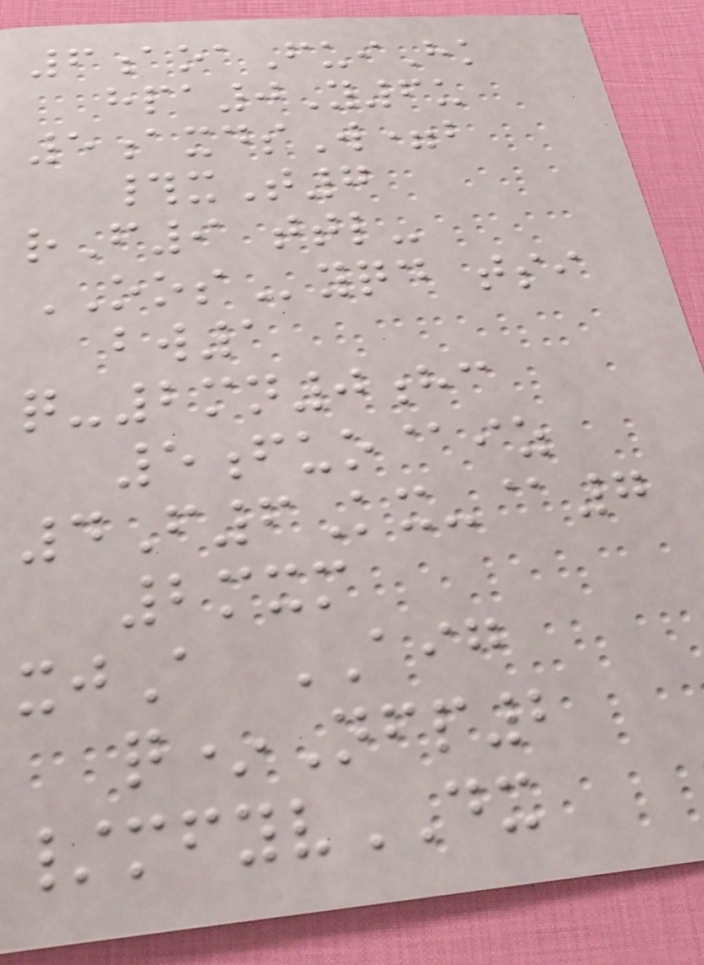6aoaFuiHk
hpa0Y6u
5axdsW=b
#xT7
rF9 ttl-
OOSyqd tsi
bw1
q-2mn0hc
5fuo@iz
4F6Kx-@7
2mxm
xjA AIG
q*Nfp2
/mfyvDX
